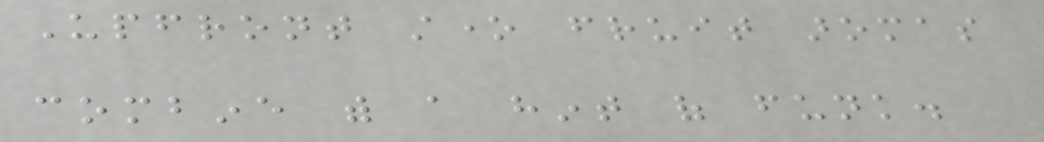Upfront stone fruit aromas
combine with a hint of funk.
